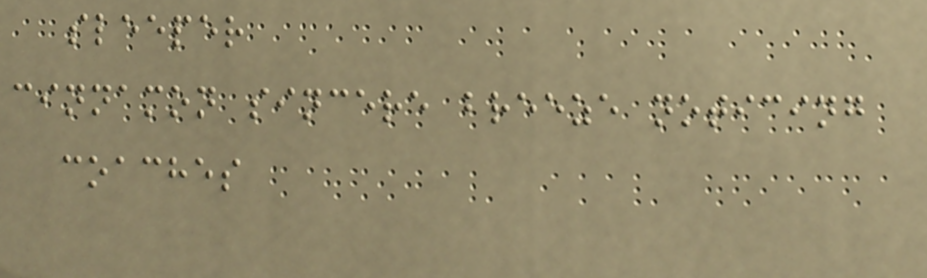sleeper
cinnamon sincere breeze noticing
coaches
